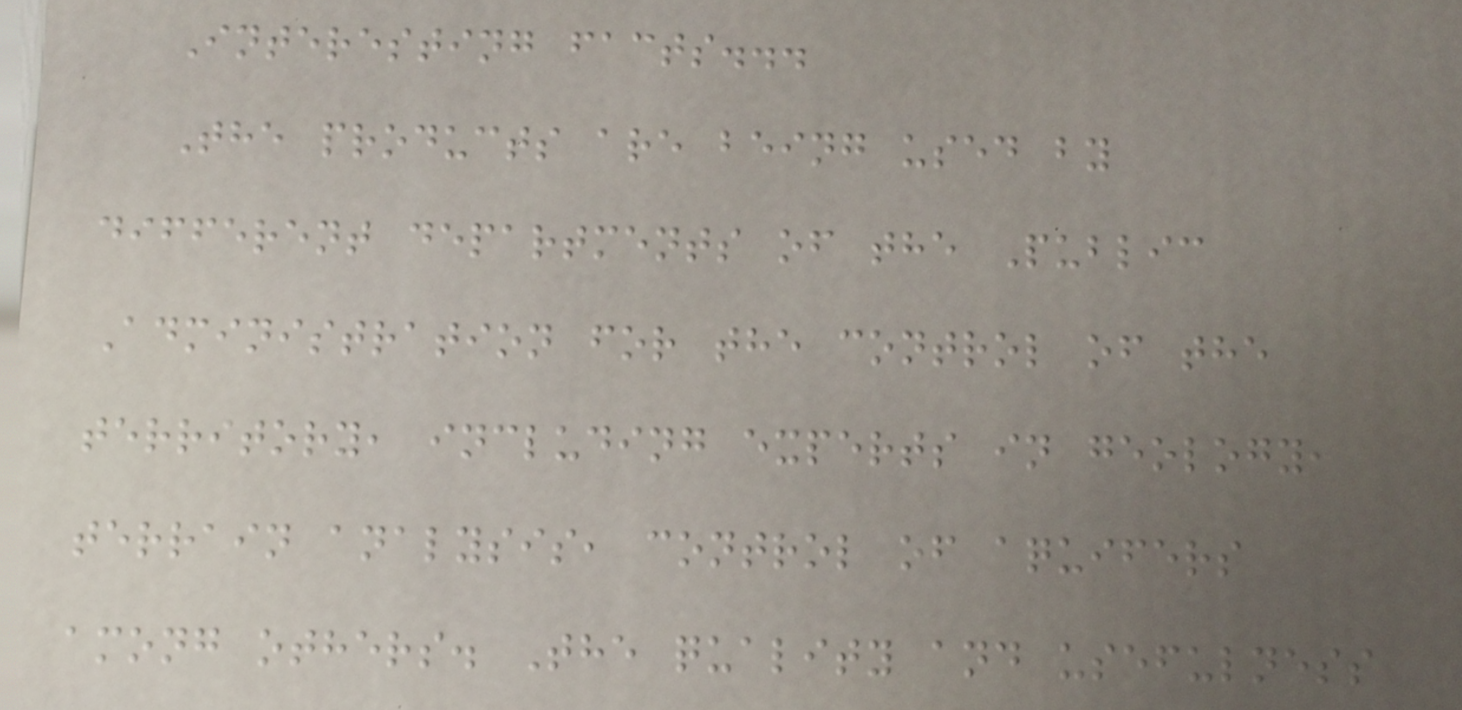Interesting facts...
The products are being used by
different departments of the Public
Administration for the control of the
territory, including experts in geology,
terrain analysis, control of aquifers
among others. The quality and usefulness
